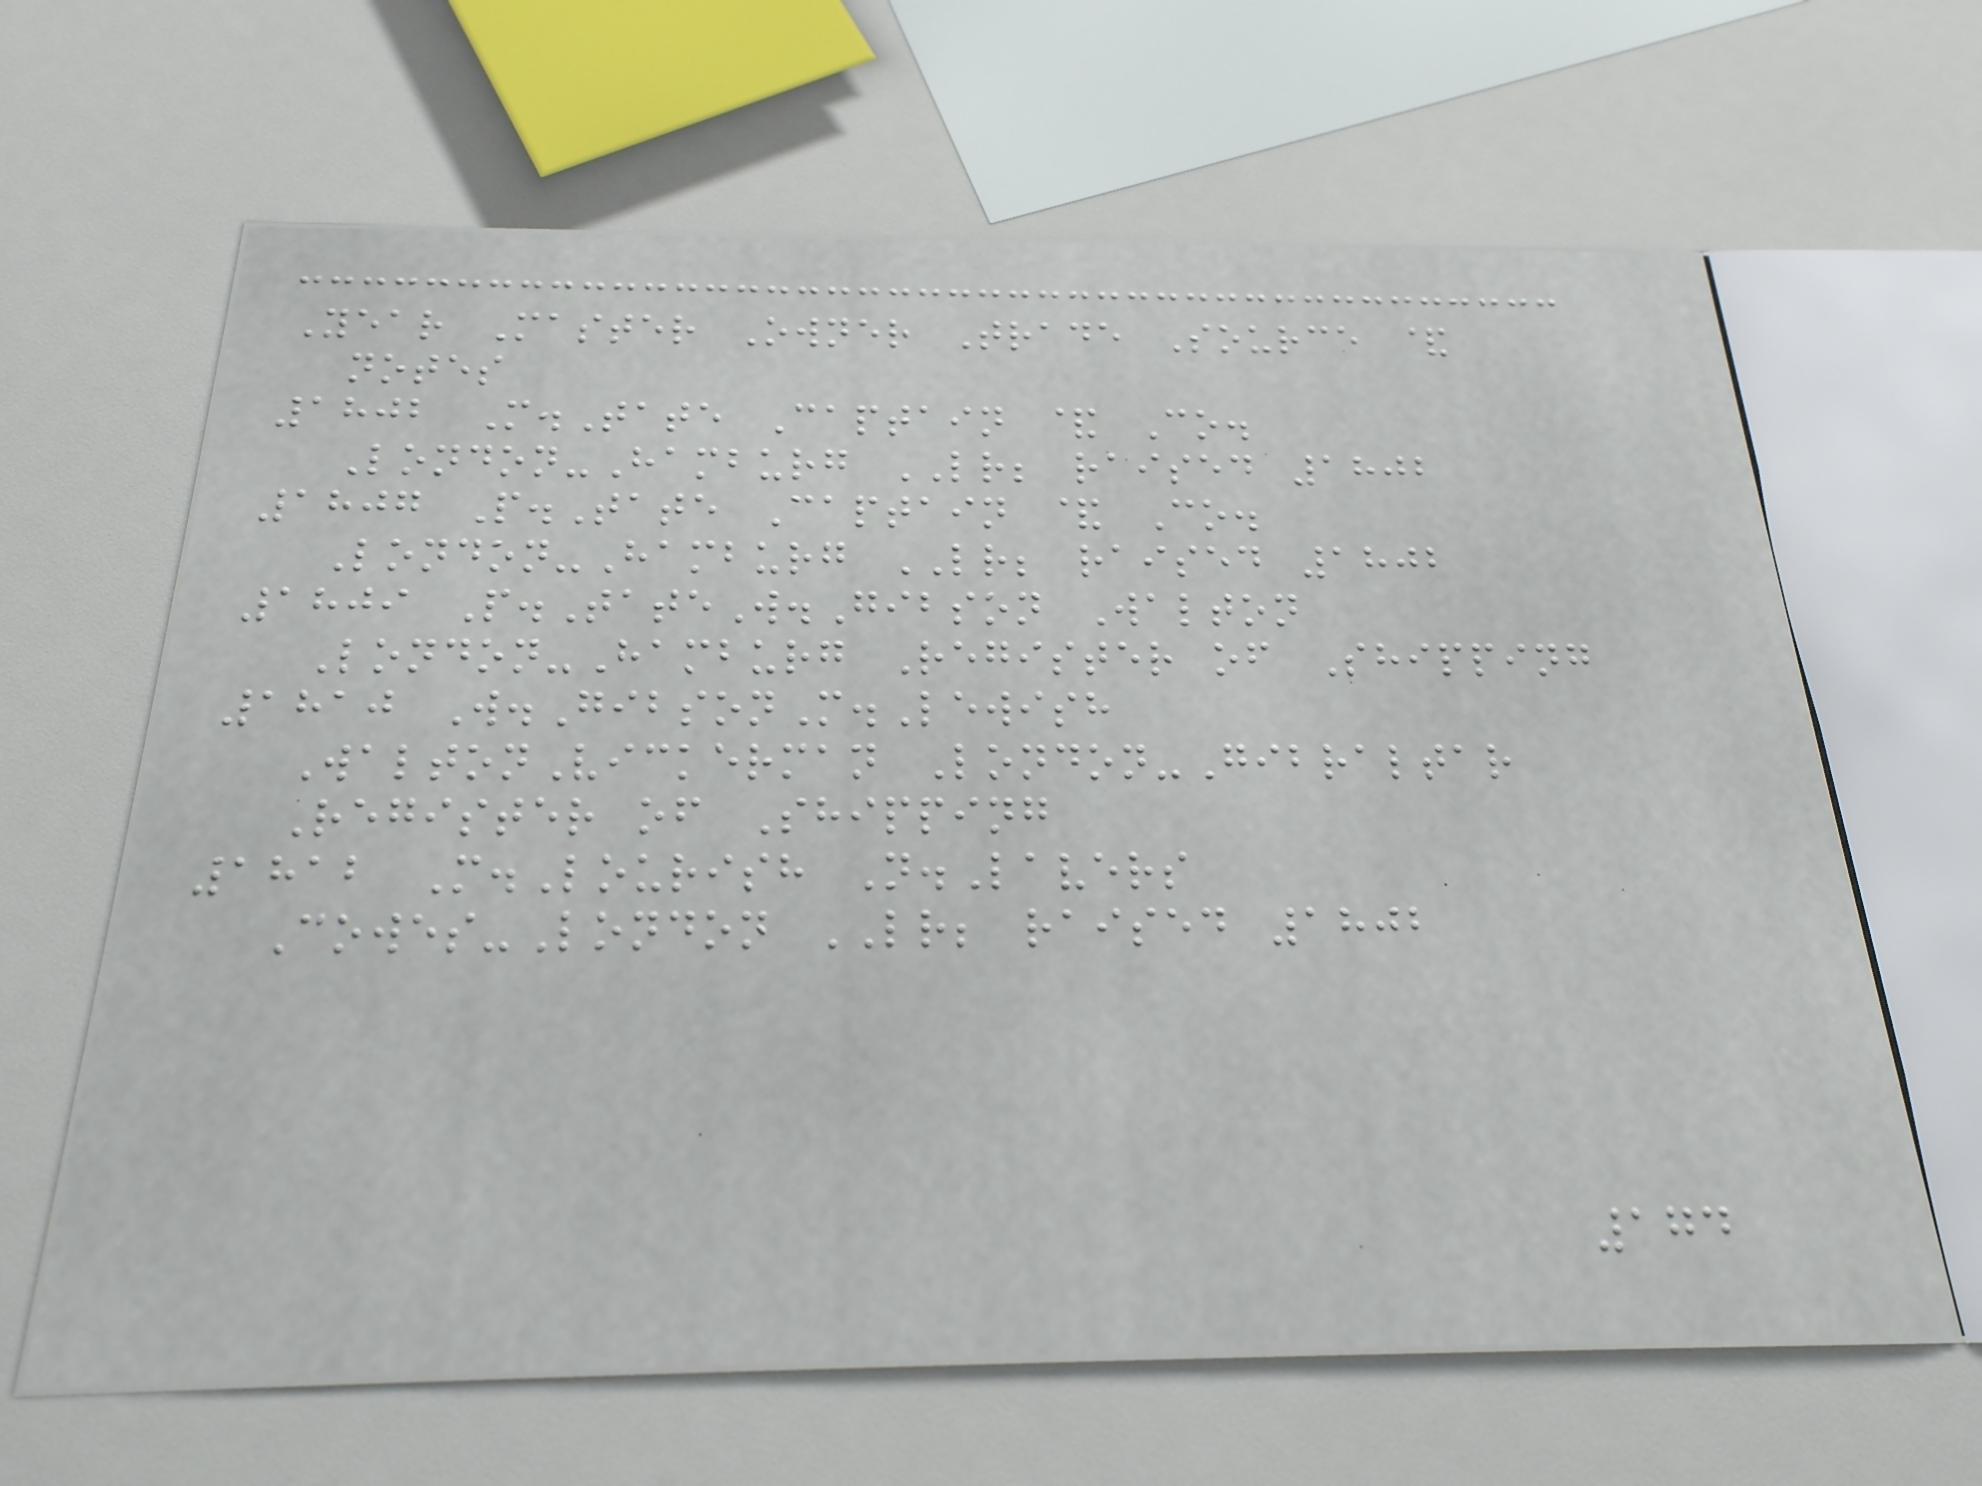Year Master Owner Trade Source &
notes
1802 M.Tate Captain & Co.
London-Hamburg LR; raised 1802
1807 P.Tate Captain & Co.
London-Hamburg LR; raised 1802
1809 P.TateW.Gibson Walton
London-Hamburg Register of Shipping
1810 W.GibsonM.Lewish
WaltonVickerman London-Gibraltar
Register of Shipping
1812 M.Lourish N.Lavers
Cowes-London LR; raised 1802
174
